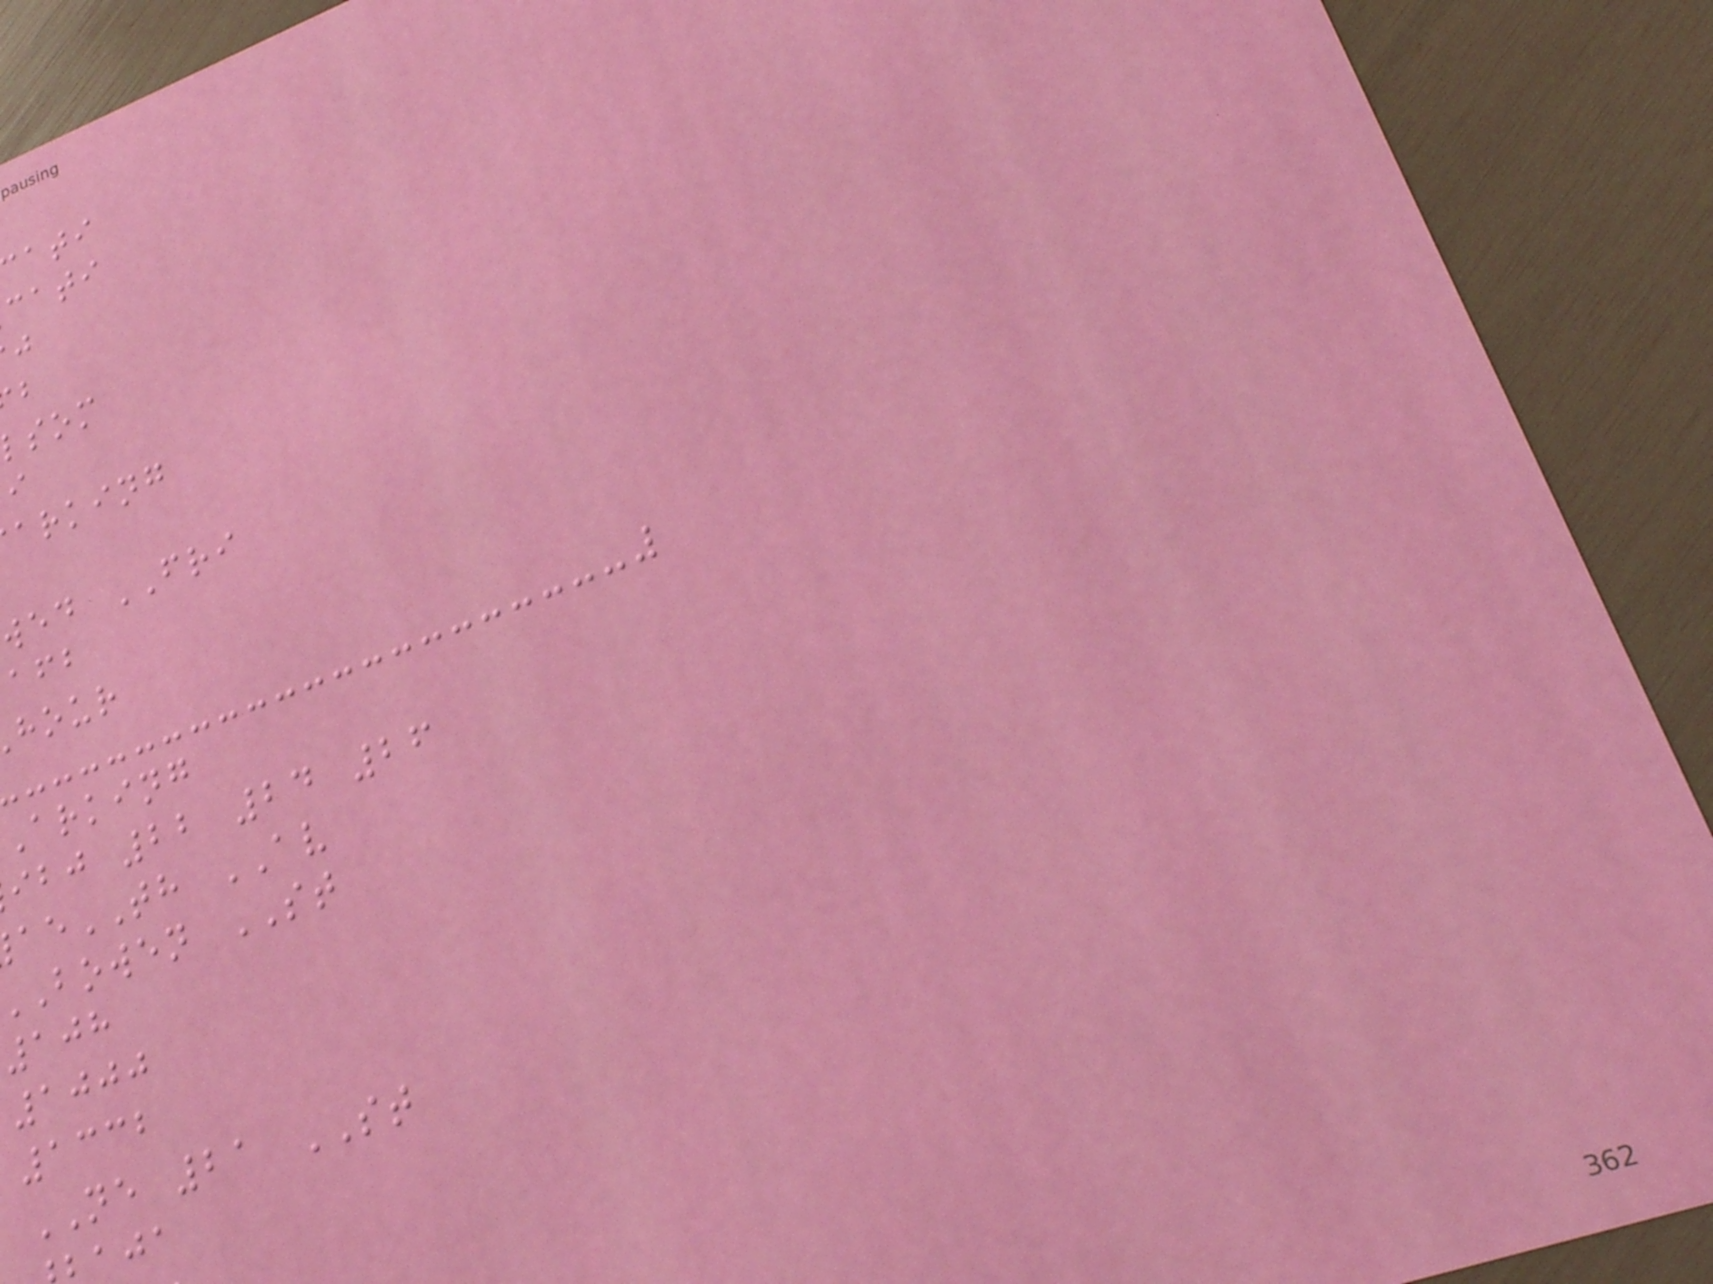cati
lsom
arking
wed FRI
hour
arking
ibj 22 24 26
TH AV
bowen ST
108
1000
1332
NE 21 ST
